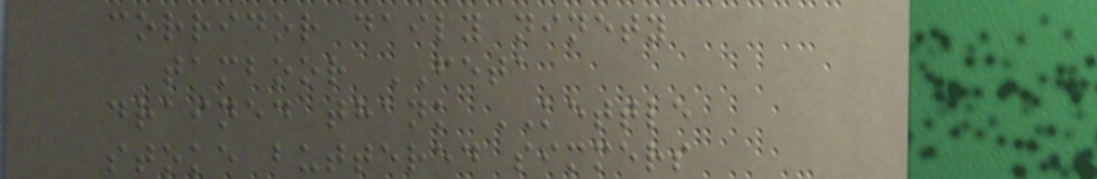corridor daily ninety
tamboor FETA
drained thank KETTLE
stoke buttered simmers
